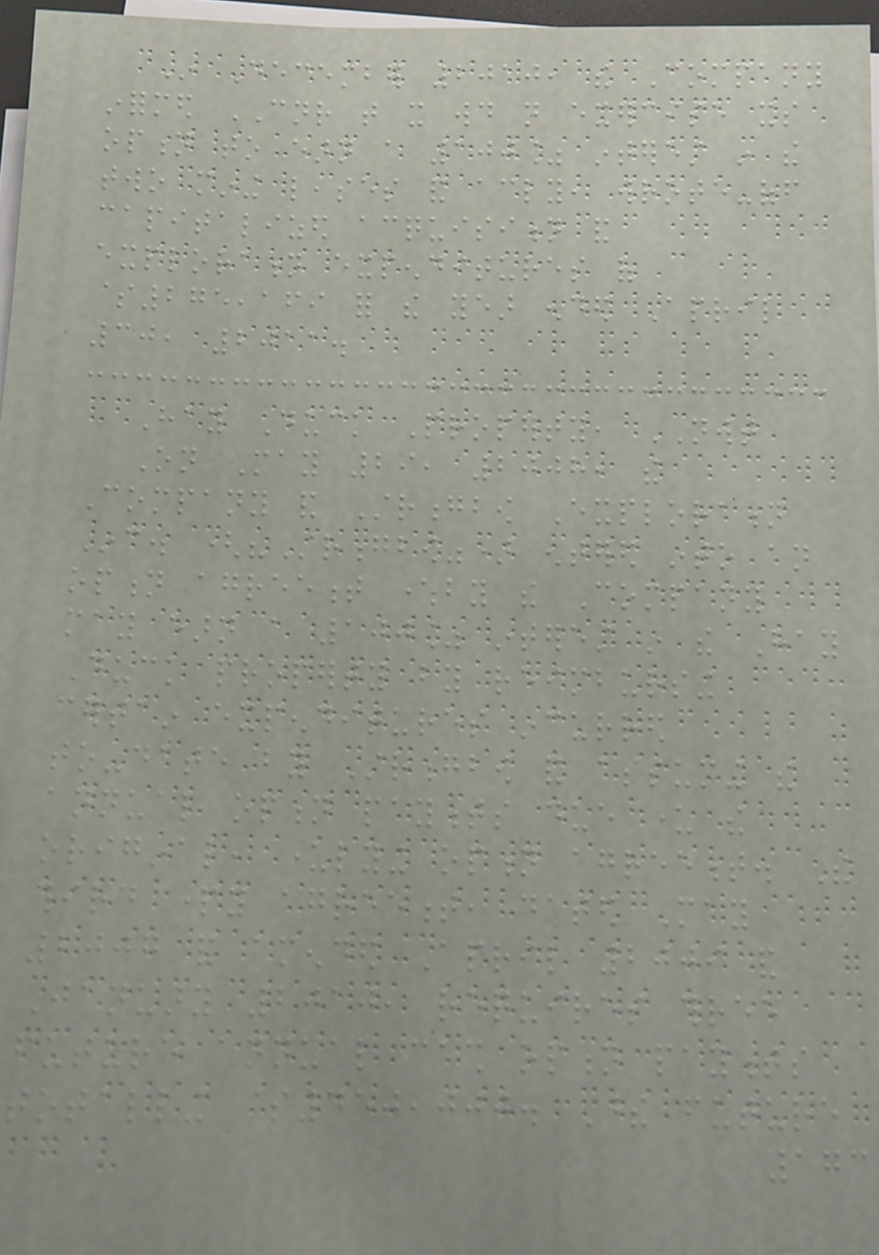In December 2010, the Company
informed CNR that it would not exercise its
option to earn a 100% interest in the
two mining leases and accordingly, wrote-off
capitalized acquisition and
exploration expenditures of
$275,169 for the year ended April
30, 2011.
Hay Duck Property, NWT
On May 29, 2008, the
Company and Strongbow Exploration
Inc. ("Strongbow") entered into an
option agreement whereby the Company
may earn a 100% interest in the Hay
Duck property by reimbursing
certain expenditures incurred
to-date by Strongbow and assuming the
annual option payments due under the
original, underlying option agreement. The
third party agreement, dated May
2007 and amended April 2009 and
January 2010, requires three
future annual cash option payments
totalling $450,000. These future
173
